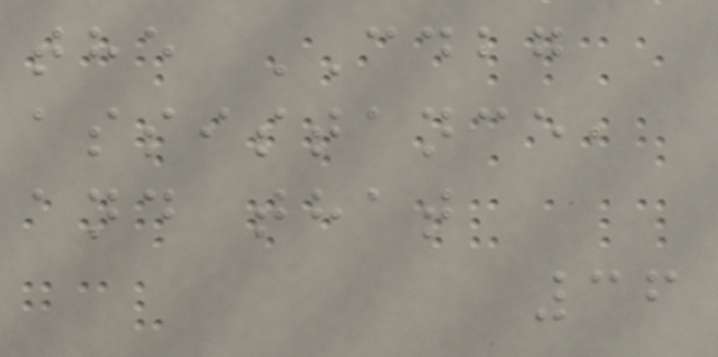the CDBG
assistance,
and that
36
